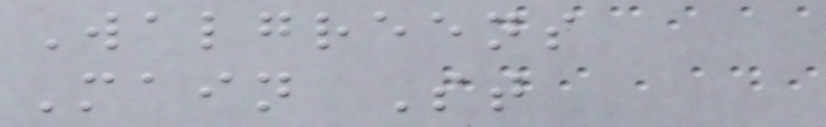Walgreens
Main St
